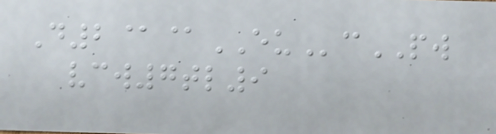D2@@EUcPW
vcw7tl9
